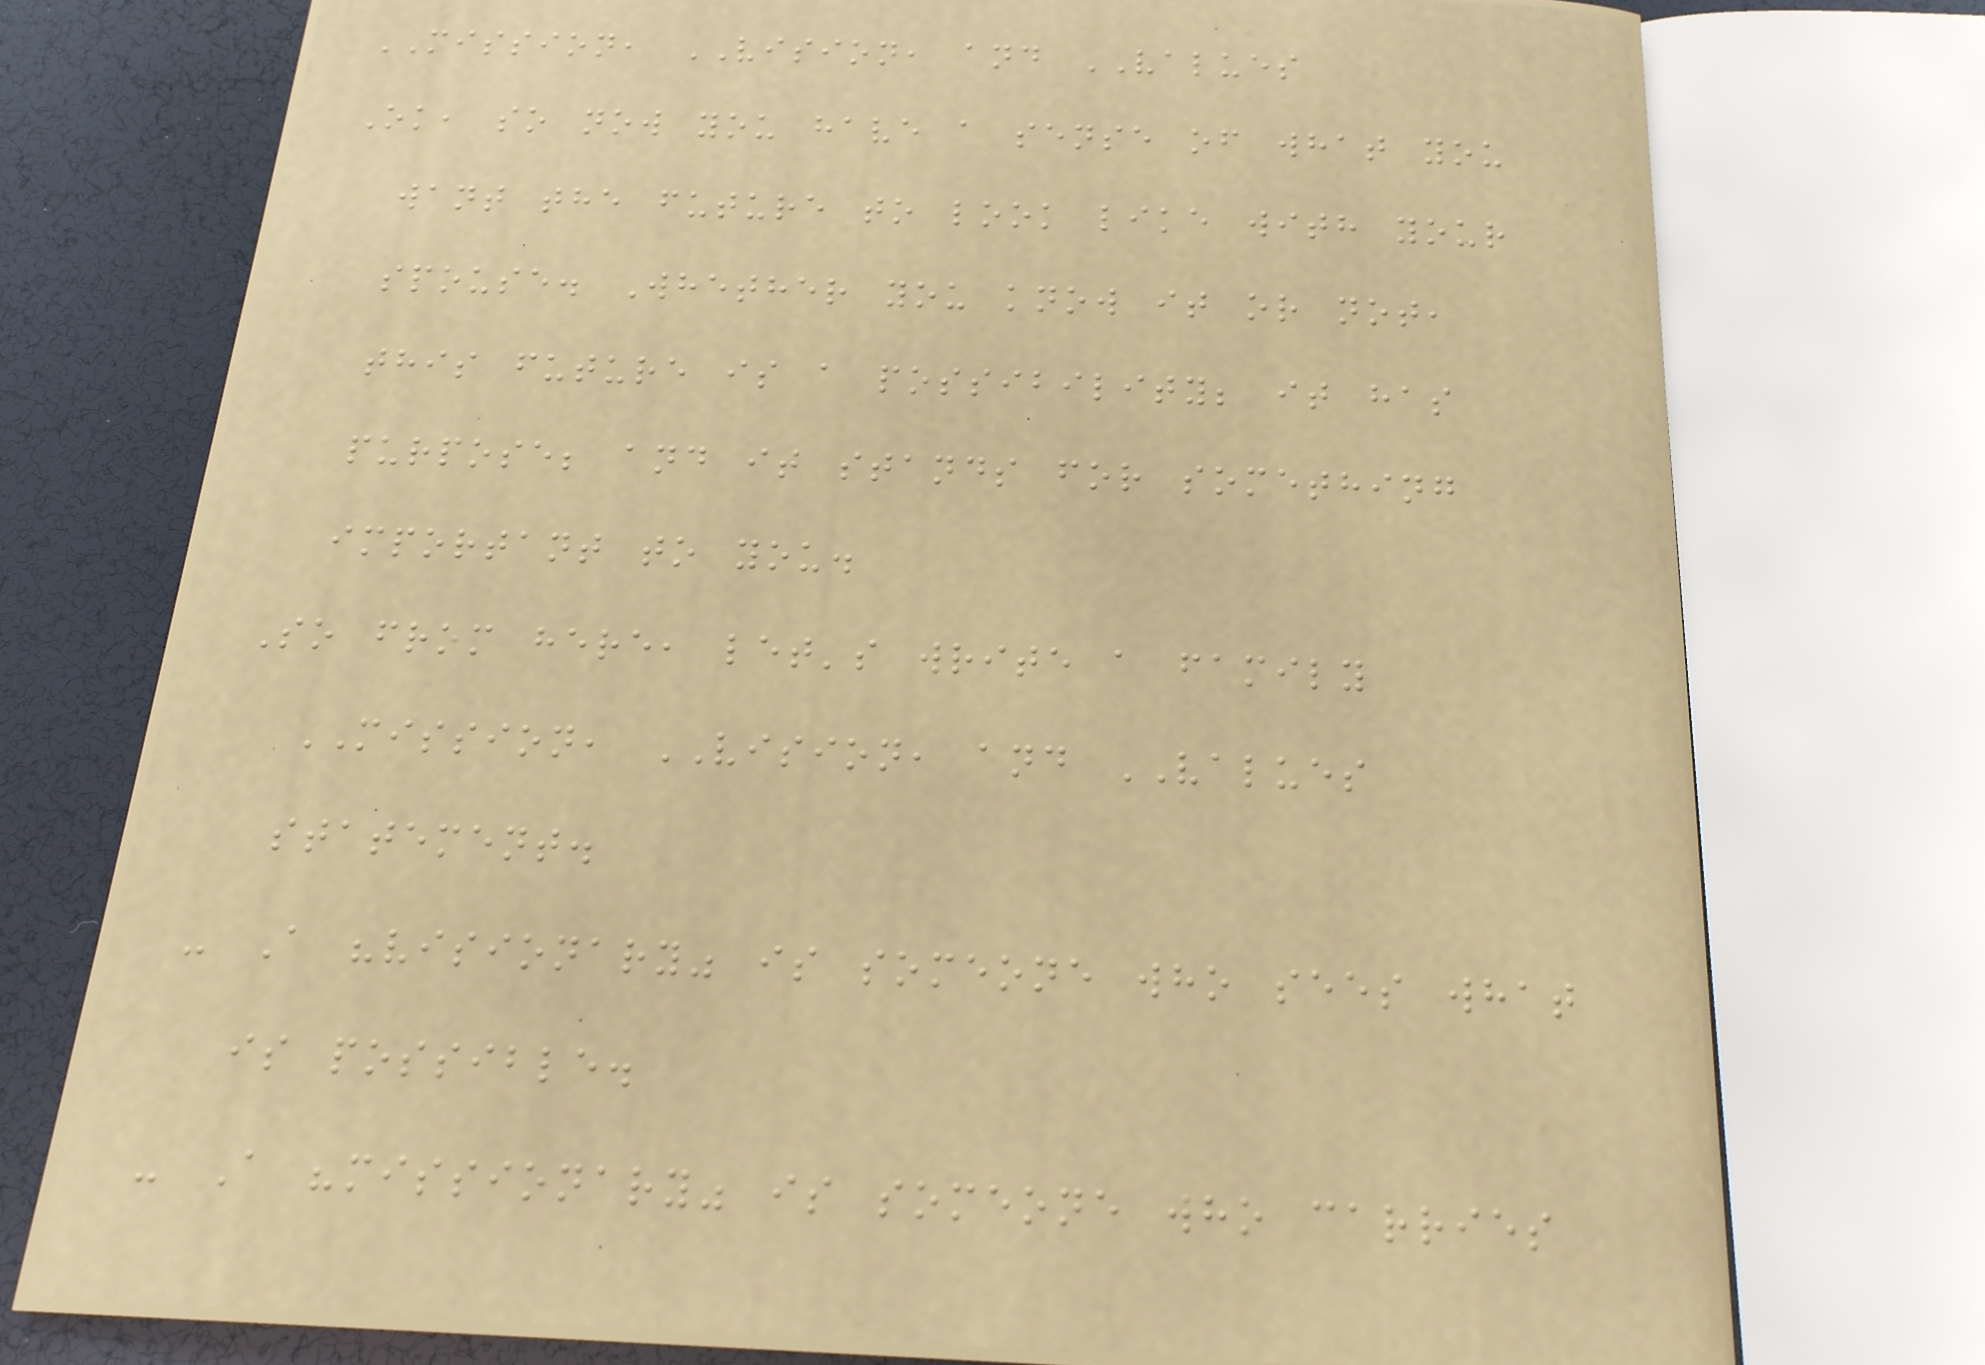MISSION, VISION, and VALUES
Ok, so now you have a sense of what you
want the future to look like with your
spouse. Whether you know it or not,
this future is a possibility; it has
purpose; and it stands for something
important to you.
So from here, let's write a family
MISSION, VISION, and VALUES
statement.
- A "visionary" is someone who sees what
is possible.
- A "missionary" is someone who carries
